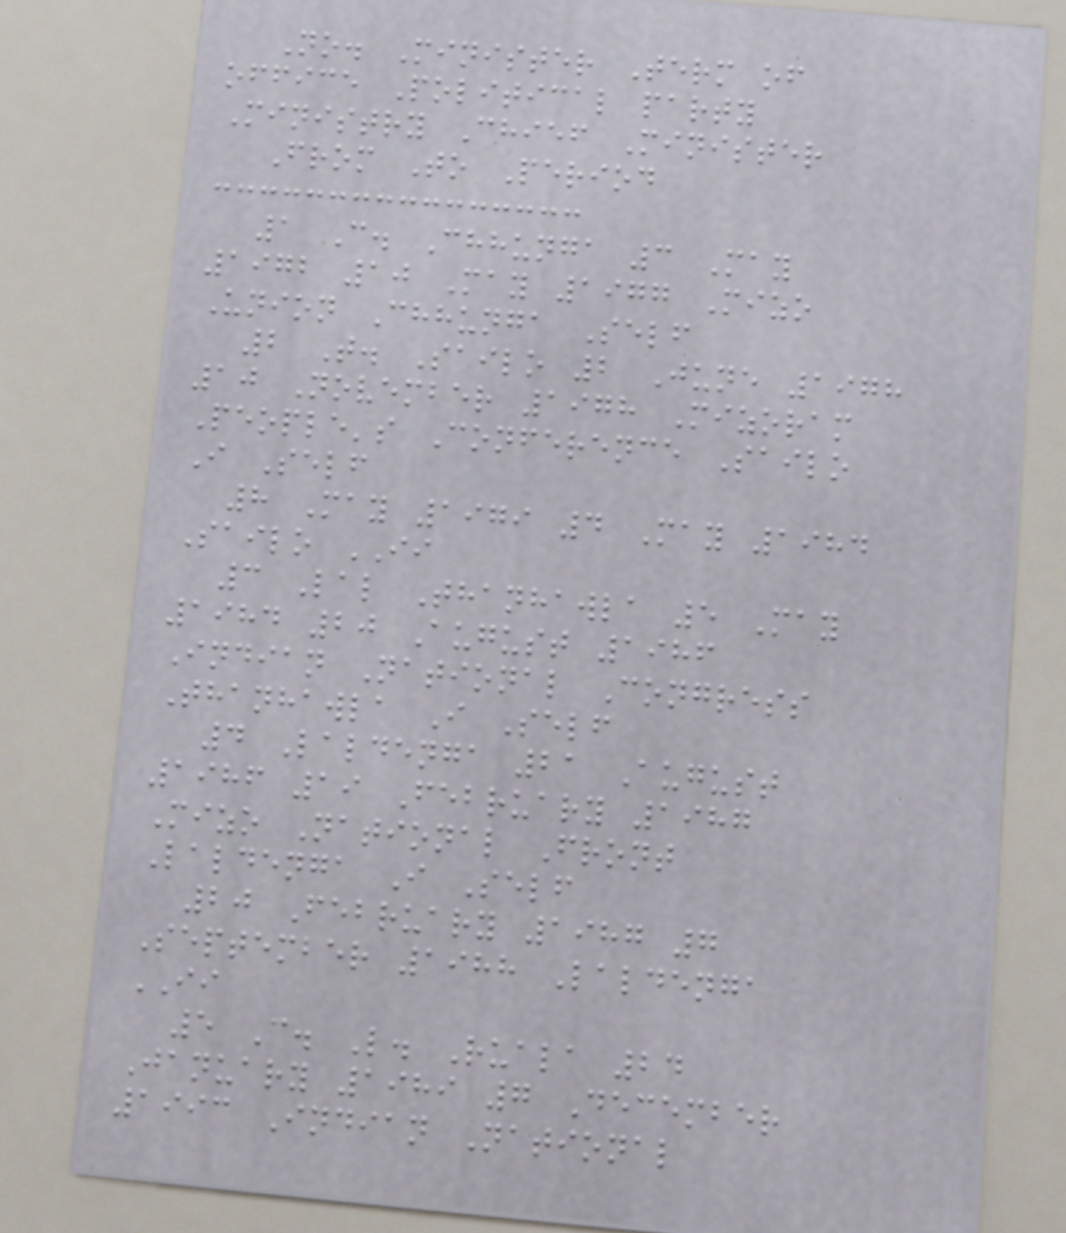No. Minister Term of
office Political party
Ministry Chief Minister
From To Period
1 C. Chhunga 3 May
1972 10 May 1977 Mizo
Union Chhunga Self
2 T. Sailo 2 June 1978
10 November 1978 Mizoram
People's Conference Sailo
I Self
8 May 1979 4 May 1984
Sailo II
3 Lal Thanhawla 5 May
1984 20 August 1986
Indian National Congress
Thanhawla I Self
4 Laldenga 21 August
1986 19 February 1987
Mizo National Front
Laldenga I Self
20 February 1987 7
September 1988 Laldenga
II
5 C. L. Ruala 24
January 1989 7 December
1993 Indian National
